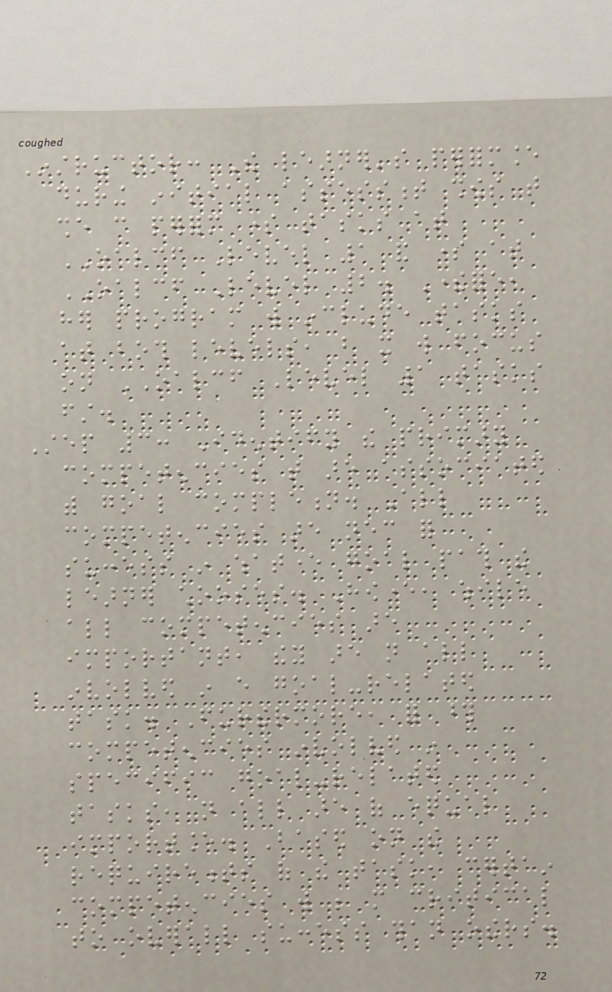Instructor: The learner's performance
during initial assessment shows that
she can perform some tasks at
OALCF Level 1 and some at
OALCF Level 2. Therefore,
her program will include tasks
at both levels, but it will focus
on OALCF Level 1 tasks
first.
Step 3: Identify the primary
competencies that are associated
with goal completion. All
competencies are necessary for
success in whatever goal path the
learner chooses. However, while
all competencies are
important, they are not all
involved in every goal-related
task. Furthermore, for those
competencies involved in
specific goal-related
tasks, not all are of equal
importance. Based on the
requirements of the task, certain
competencies will be more critical
to overall success than others.
